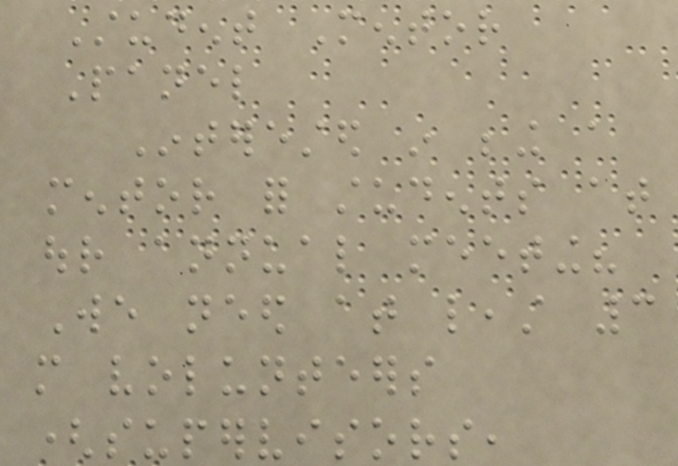Student Mentor
Panel
Interested in being a
mentor for students at
our annual meeting?
We need at least 3
more volunteers
(supervisors,
